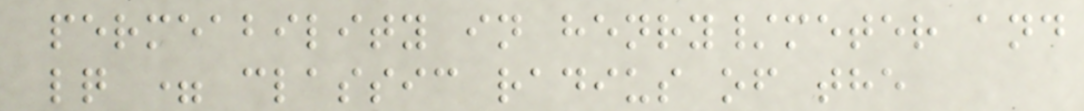permeability in henry/meter and
lq = classic radius of the
